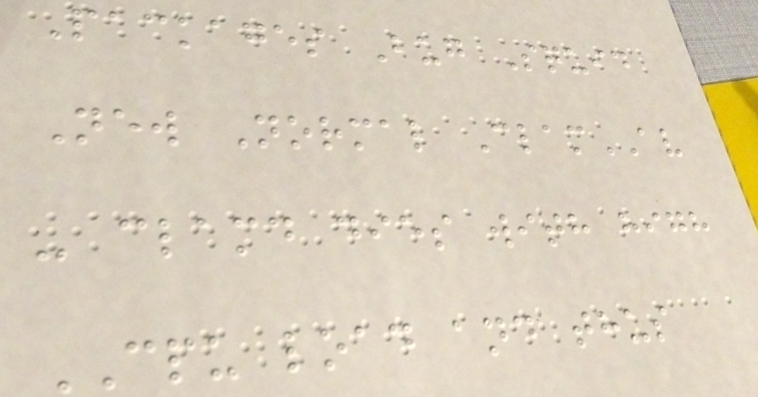Packages Bug Squid
New Normal ClamAV
- clamd dies with high
CPU load and thus
